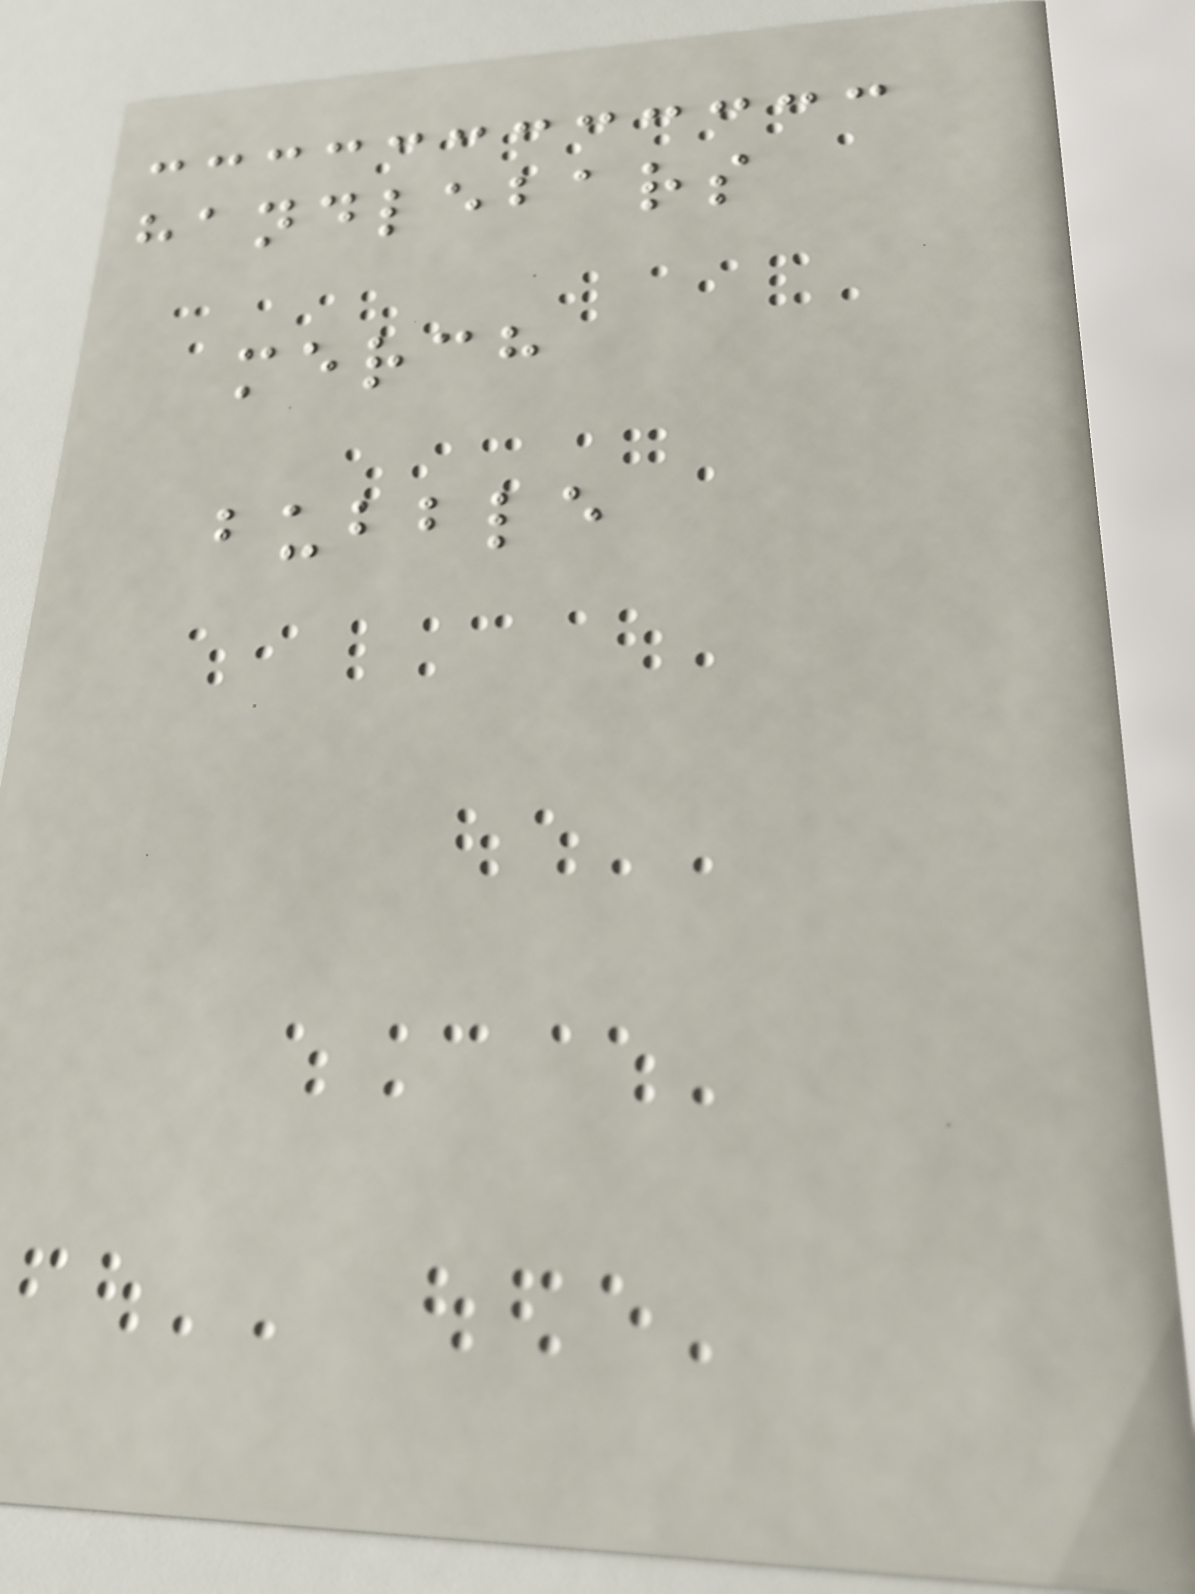handlebars
merch
bubble
